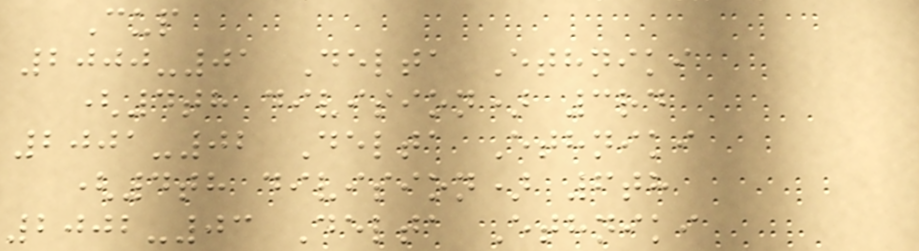Cup
2000-01 Delta Ethniki
(4th division) 3rd
2001-02 Delta Ethniki
(4th division) 6th
2002-03 Delta Ethniki
